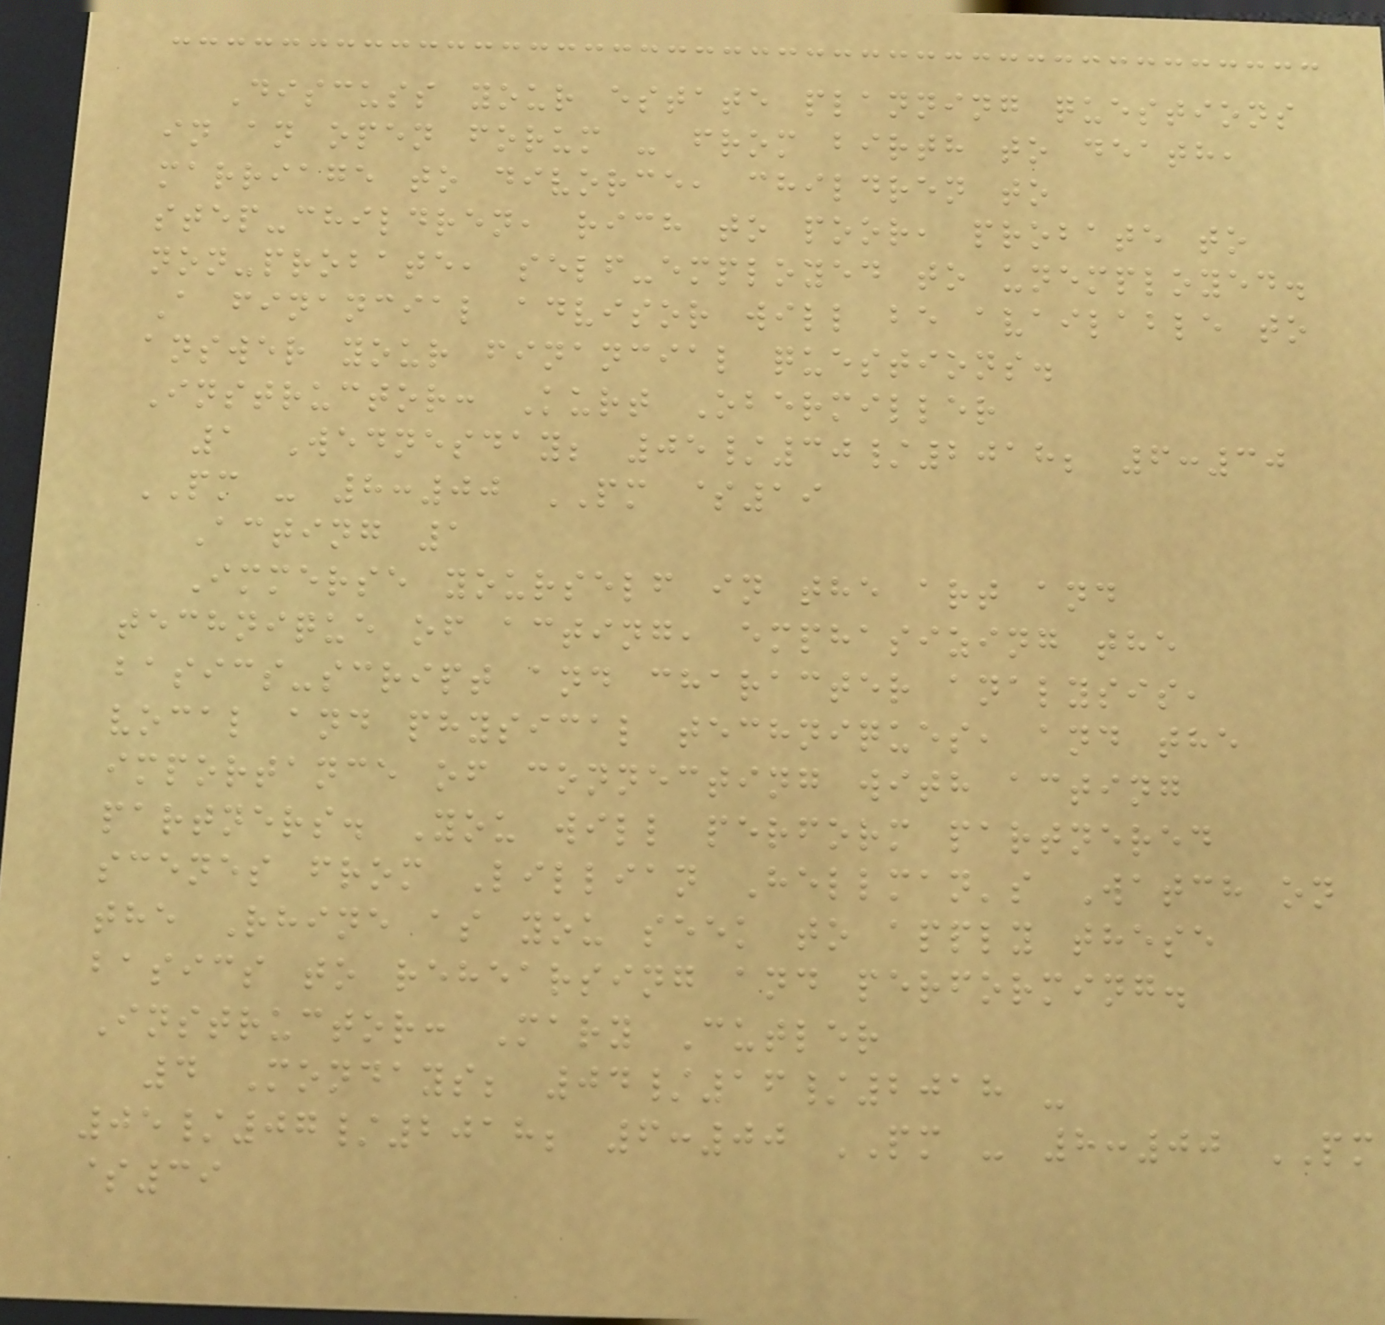Discuss your estate planning questions
in an open forum - from birth to death,
marriage to divorce, children to
step-children, rich to poor, probate to
non-probate, self-employed to unemployed.
A financial advisor will be available to
answer your financial questions.
Instructor: Kurt Obermiller
1 Wednesday; 05/30/2018; 6:30
PM - 8:00 PM $19
Acting 1
Immerse yourself in the art and
technique of acting, emphasizing the
basics-script and character analysis,
vocal and physical techniques, and the
importance of connecting with acting
partners. You will perform partnered
scenes from Lillian Hellman's Watch on
the Rhine as you seek to apply these
basics to rehearsing and performing.
Instructor: Mary Cutler
4 Mondays; 04/16/2018 -
05/07/2018; 6:00 PM - 8:00 PM
$39
